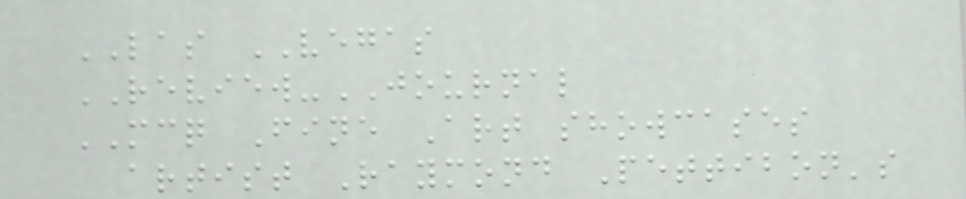LAS VEGAS
REVIEW-JOURNAL
MCQ Fine Art showcases
artist Raymond Pettibon's
